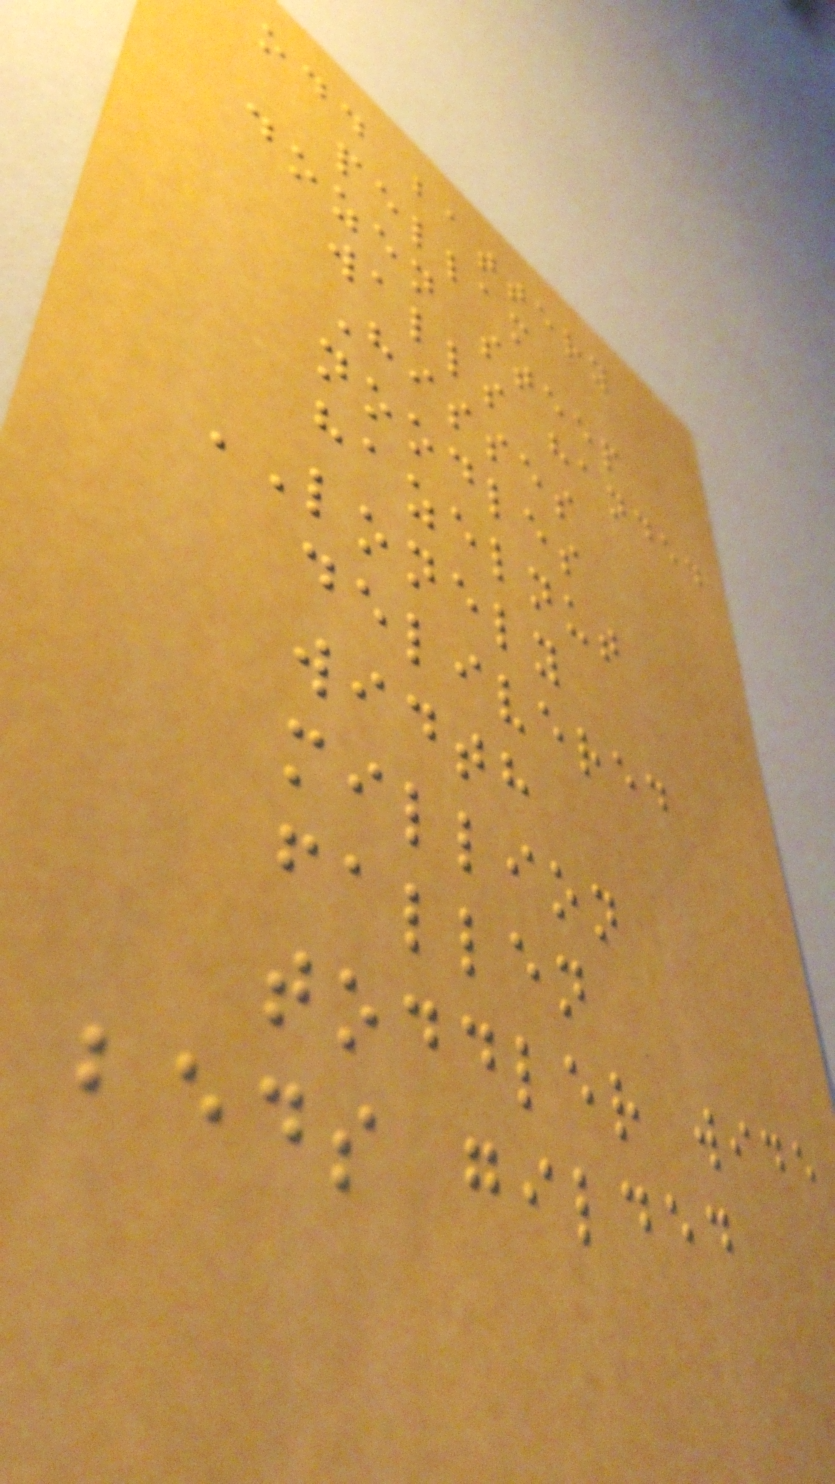odd battery
pellam
dozen steep
walls handed
Hisses
noodles
hazelnut
LONELY
delivered
width
million
fallen
toddler wide
beds gilded
